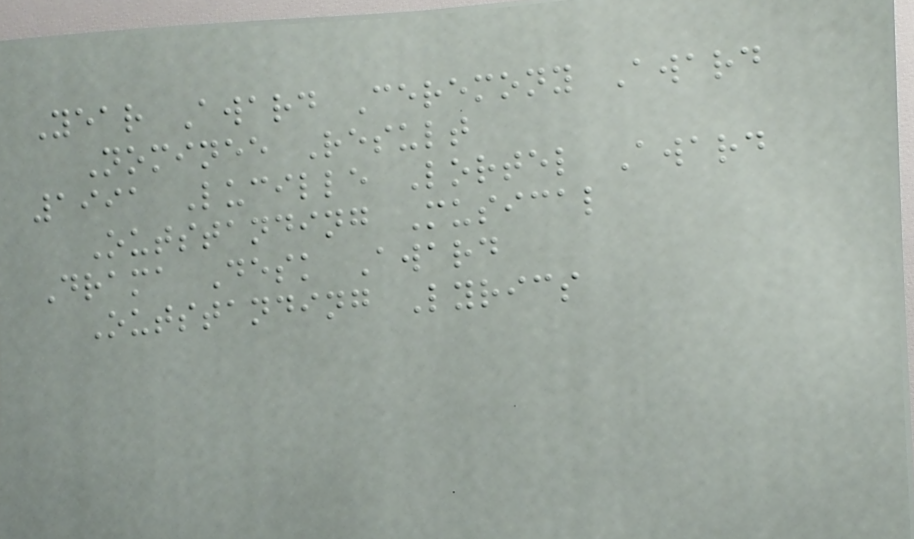Year Award Ceremony Award
Nominee Result
1991 Lucille Lortel Award
Outstanding Musical
Drama Desk Award
Outstanding Lyrics
